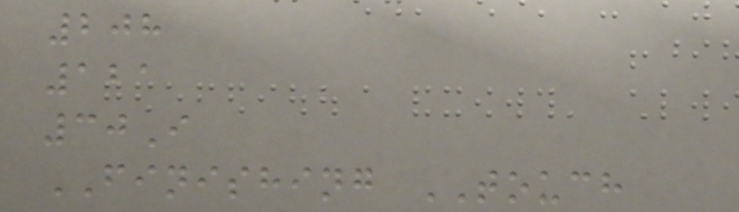208
121
30I
FINISHING TOUCH
